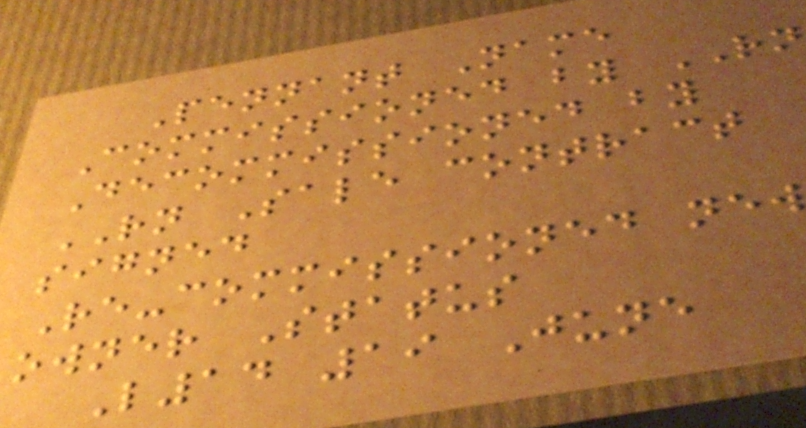Pennant Name
Commissioned by RN
Decommissioned by
RN Sale contract
signed
Re-commissioned new
owner Status
L14 19 June
